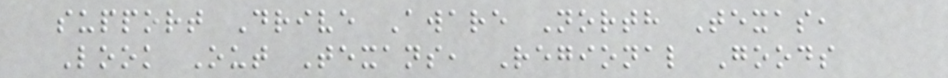support Drive Aware North Texas,
Look Out Texans, Regional Goods
